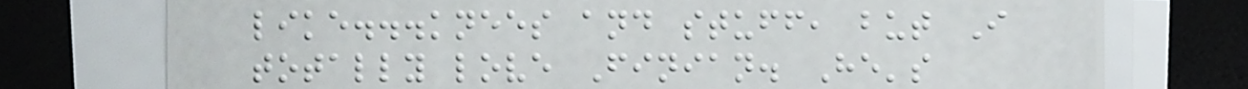like...knees and stuff, but I
totally love Finian. He's
